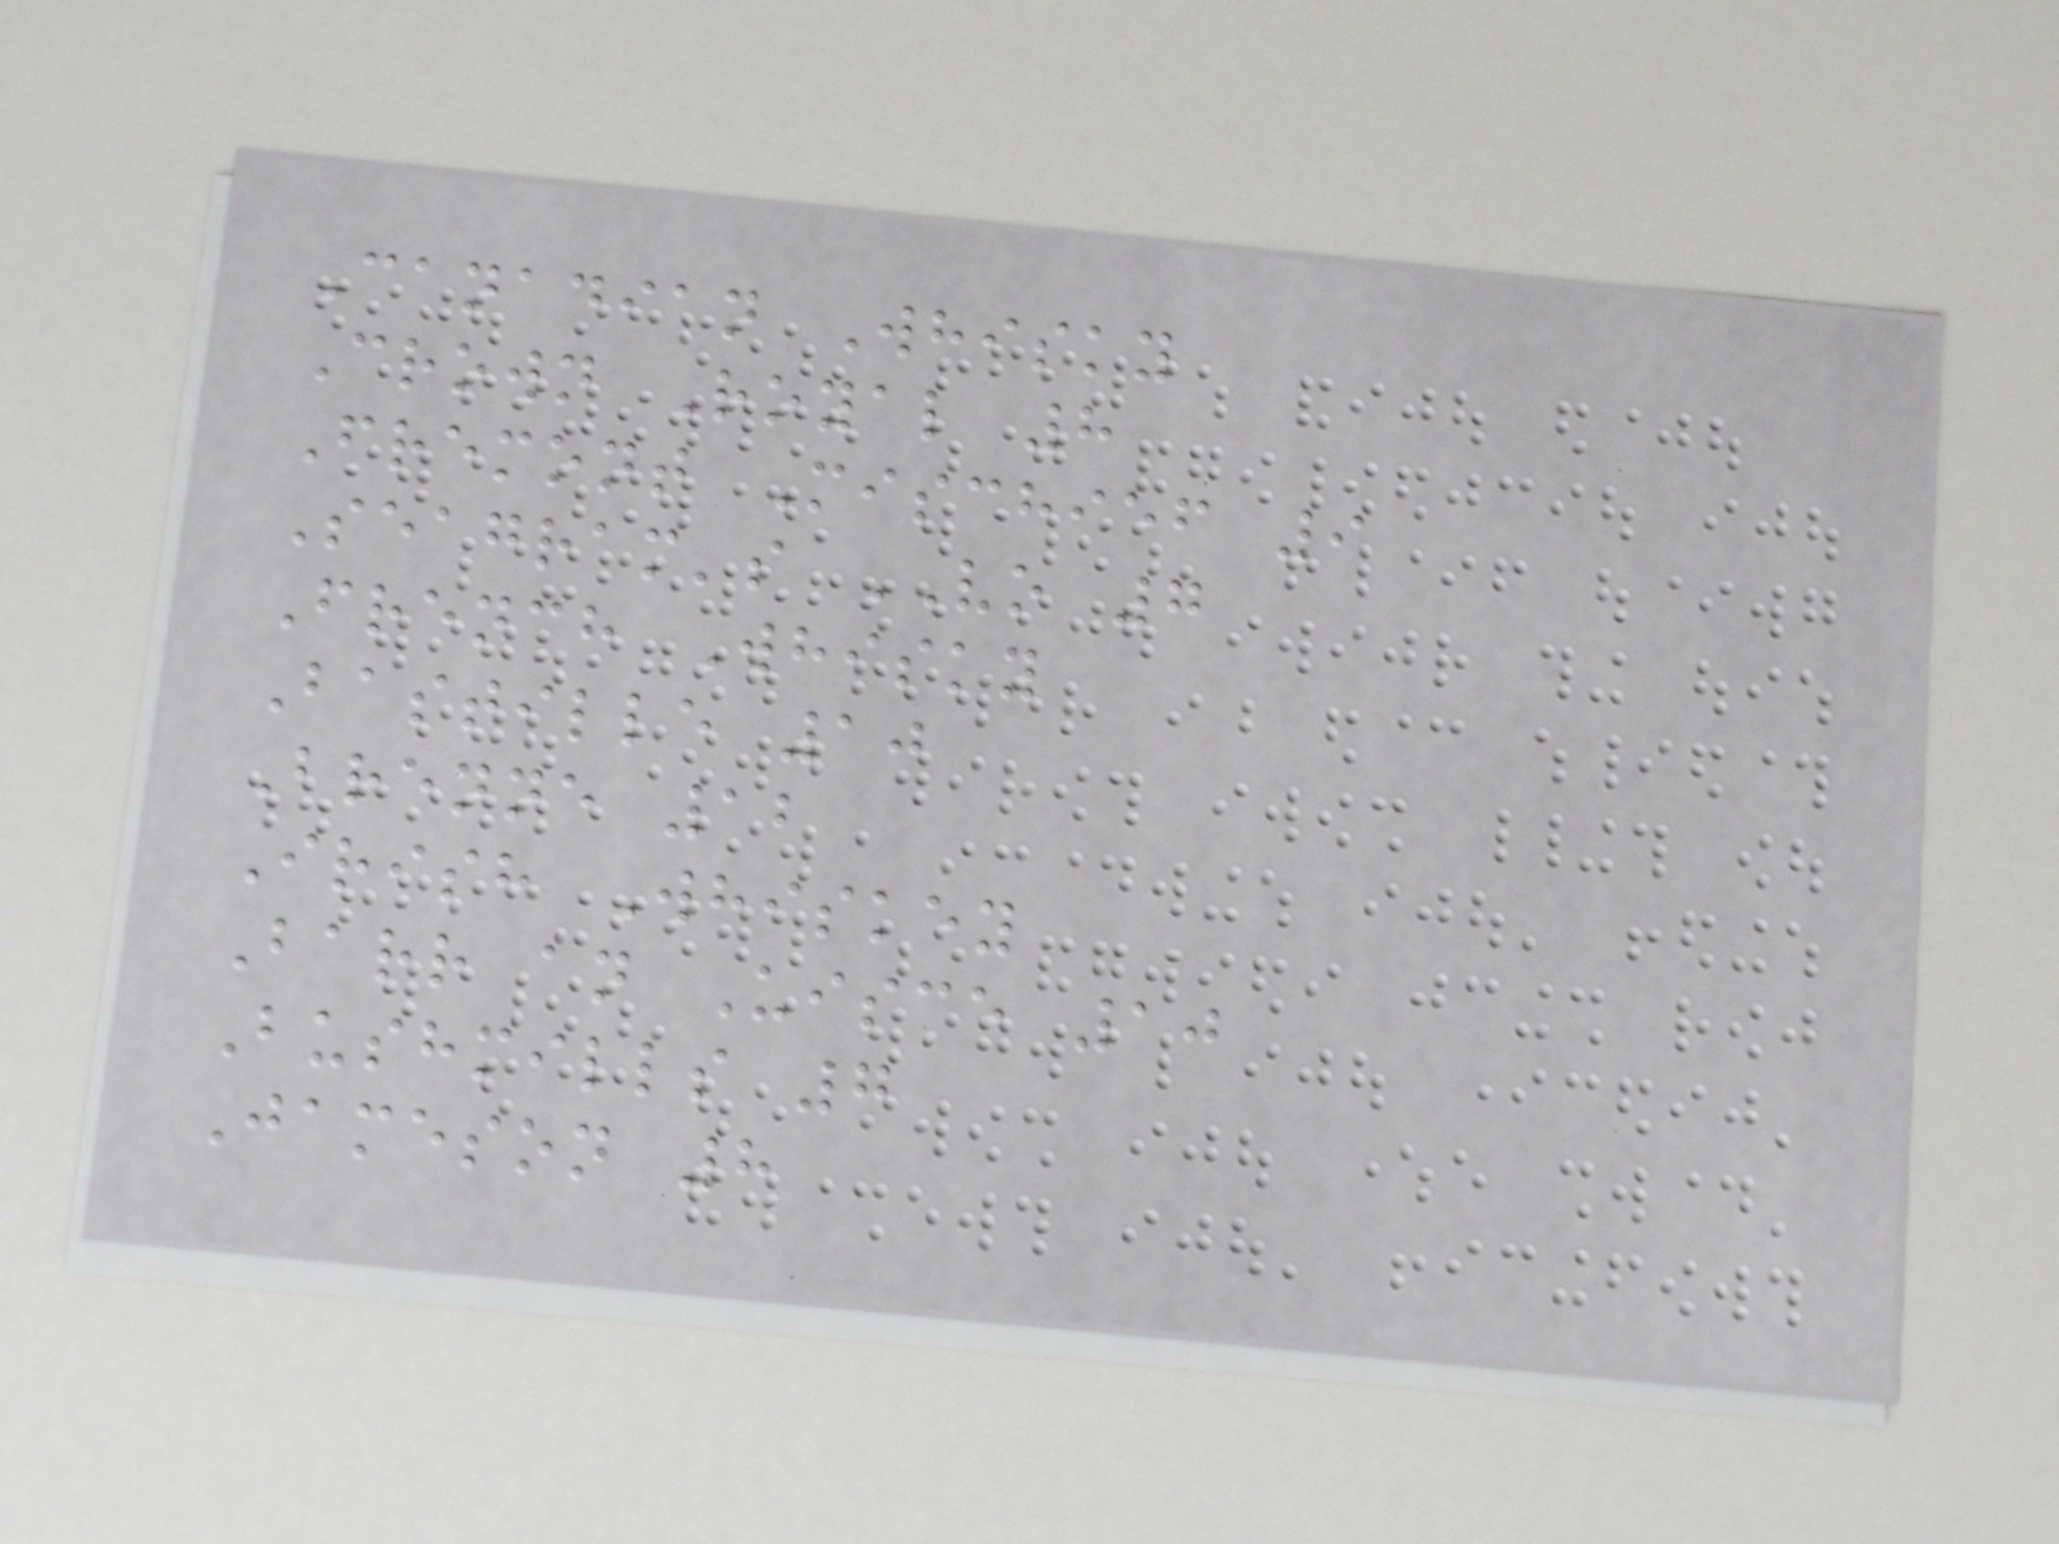Canadian Whisky
Crown Royal 8
Fremont Mischief 9
Seagram's VO 7
French Whisky
Bastille 10
Brenne 12
Irish Whiskey
Barr an Uisce 10
Bushmills 7
Jameson 8
